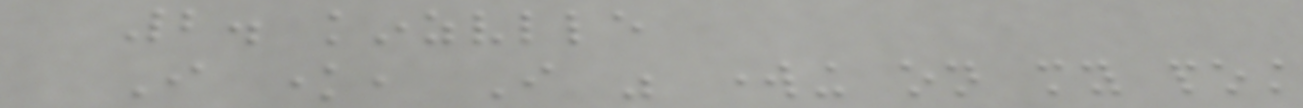2. kinzvlle
I know, I was working on my post
